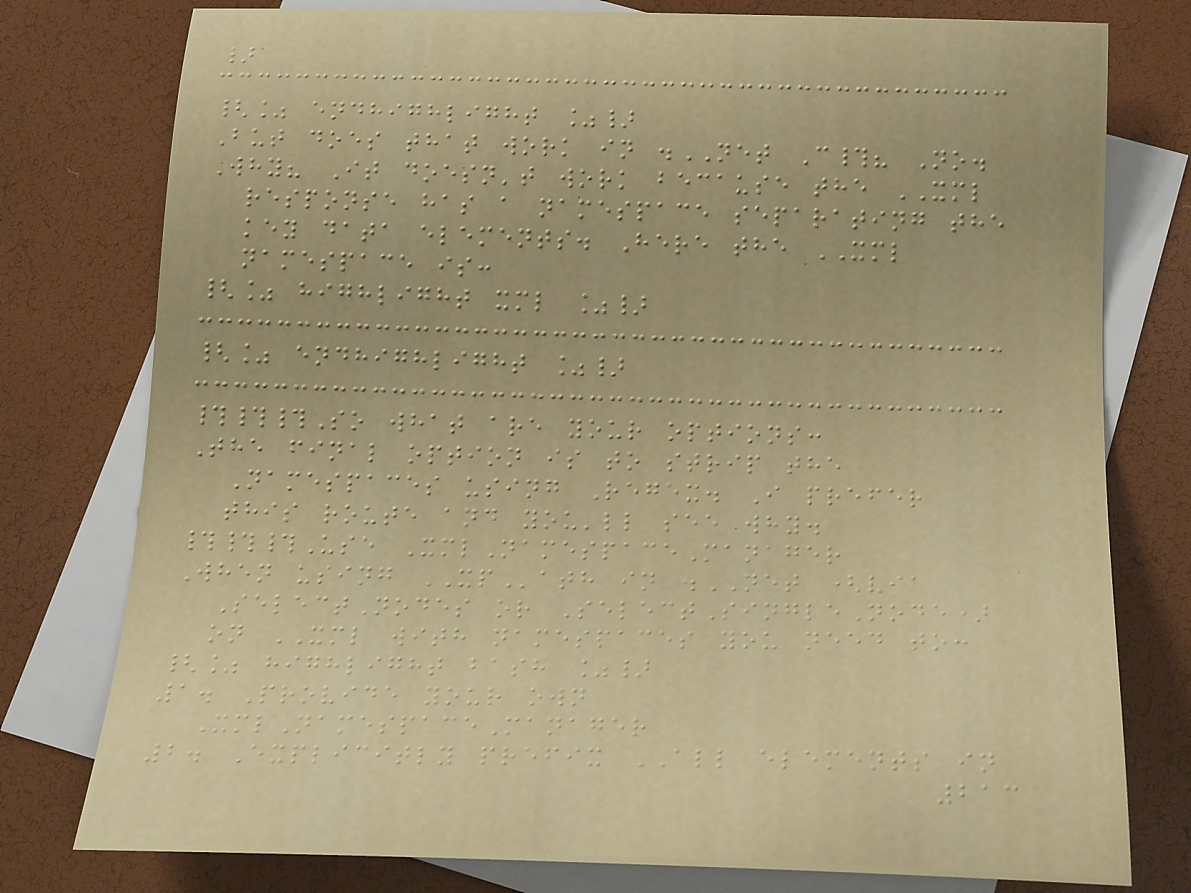}
{% endhighlight %}
But does that work in .NET C#? No.
Why? It doesn't work because the XML
response has a namespace separating the
key data elements. Here the XML
namespace is:
{% highlight xml %}
{% endhighlight %}
###So what are your options:
The final option is to strip the
Namespaces using Regex. I prefer
this route and you'll see why.
###Use XmlNamespaceManager
When using XPath in .NET (via
SelectNodes or SelectSingleNode)
on XML with namespaces you need to:
{% highlight bash %}
1. Provide your own
XmlNamespaceManager
2. Explicitly prefix ALL elements in
213
